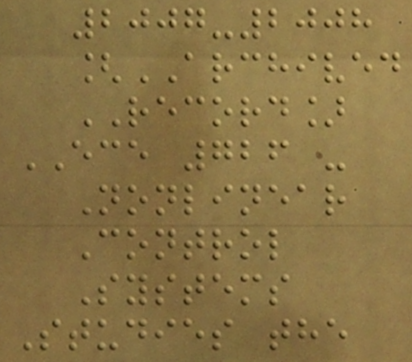2007-2008
[ARCHIVED
RECORD]
ECE 726 -
Nonlinear
Control
Systems
Studies the
